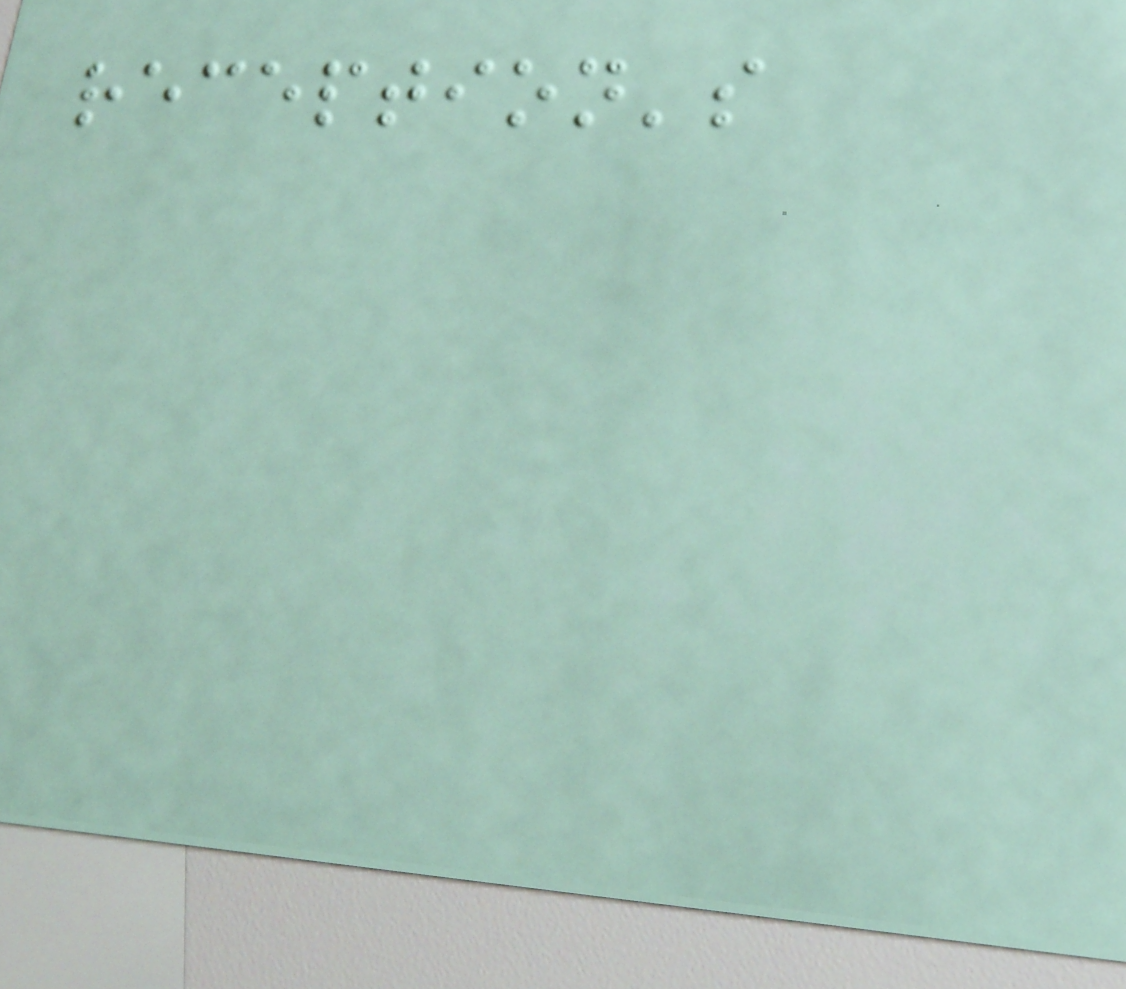reception's
